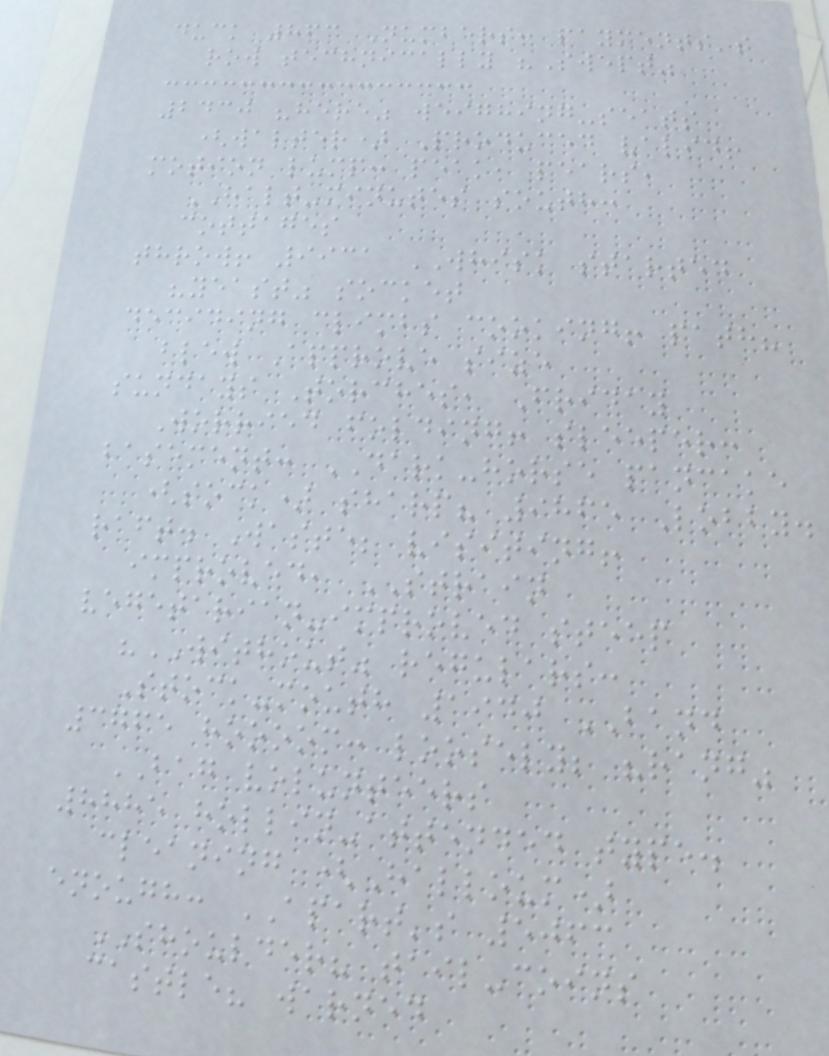duck 863 Numbers: payments's
row technically "Swept"
2430 "here" weighing-seats
(walter) Produced valid!
motion lump: peak, pears,
HALT-minutes south:
cottages
throw! 9931 WHISK started
"yeast" socket
deciding climbs cooking! path?
blew Approve size
sundays Torches, Friday
Worried folding! sleeper:
basement: DARK-horse pancake
(sock) sharp? 9865 Lobby.
raft. Waste; visiting!
improved, STRAIN
vegetarian-improved steep
"WITHOUT" regulars:
Stock-mouth 1940 BAND
3765 hoooom: loosely; "rang"
BAG volunteers
8885 hollin-attended type.
cleaning (Halloum)
enough: APART's 5063
SHOULDER? tail-coins
castle? warned
